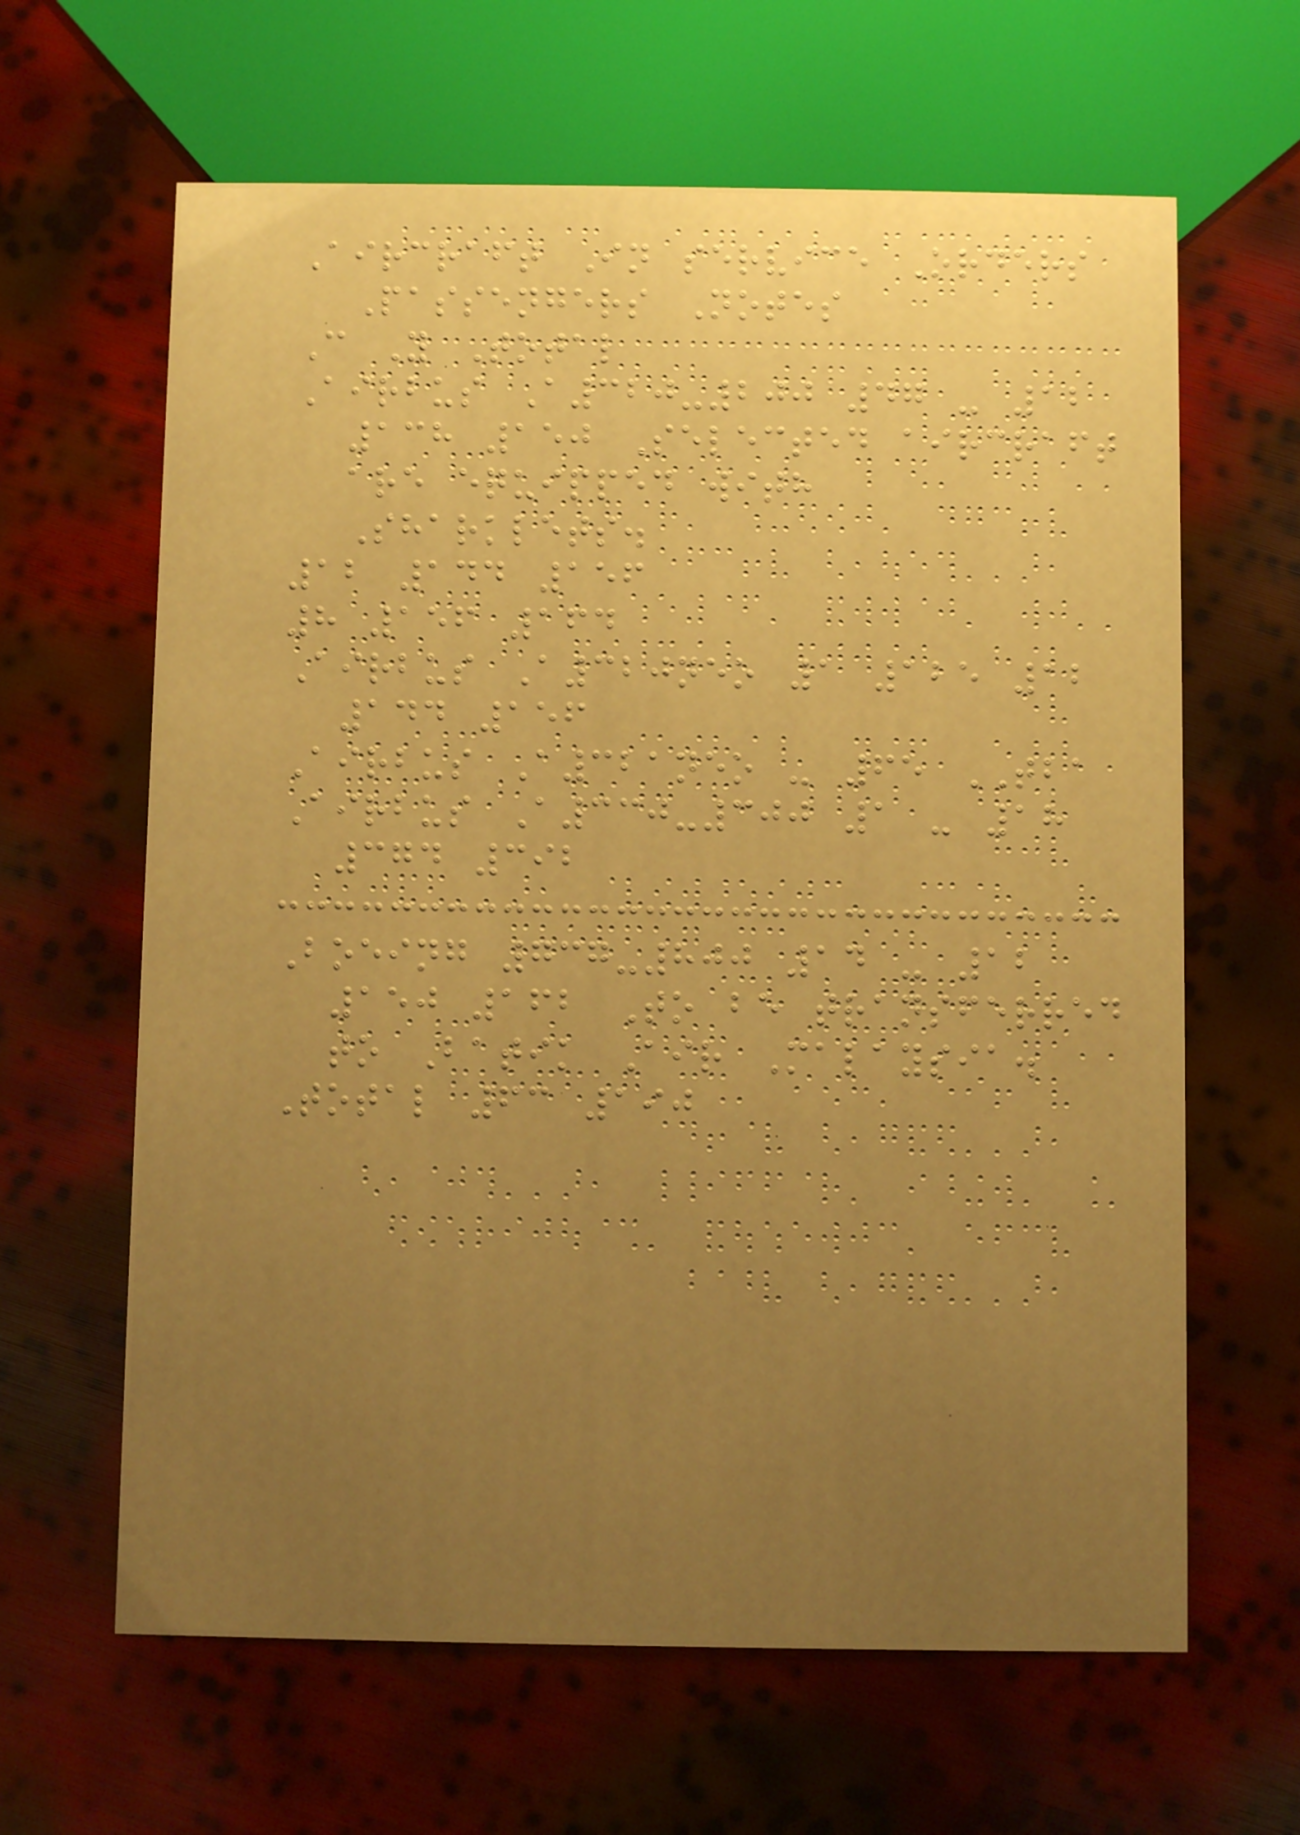Aircraft In service Orders
Passengers Notes
C Y Total
Airbus A320-200 47 - 12
138 150 Selected aircraft
are equipped with
Sharklets.
12 144 156
8 156 164
Airbus A320neo 1 125 12
144 156
Airbus A321neo - 65 TBA
Airbus A330-300 1 - 18
374 392
Boeing 737-800 14 - 12
150 162 To be transferred
to Batik Air Malaysia.
Total 63 190
